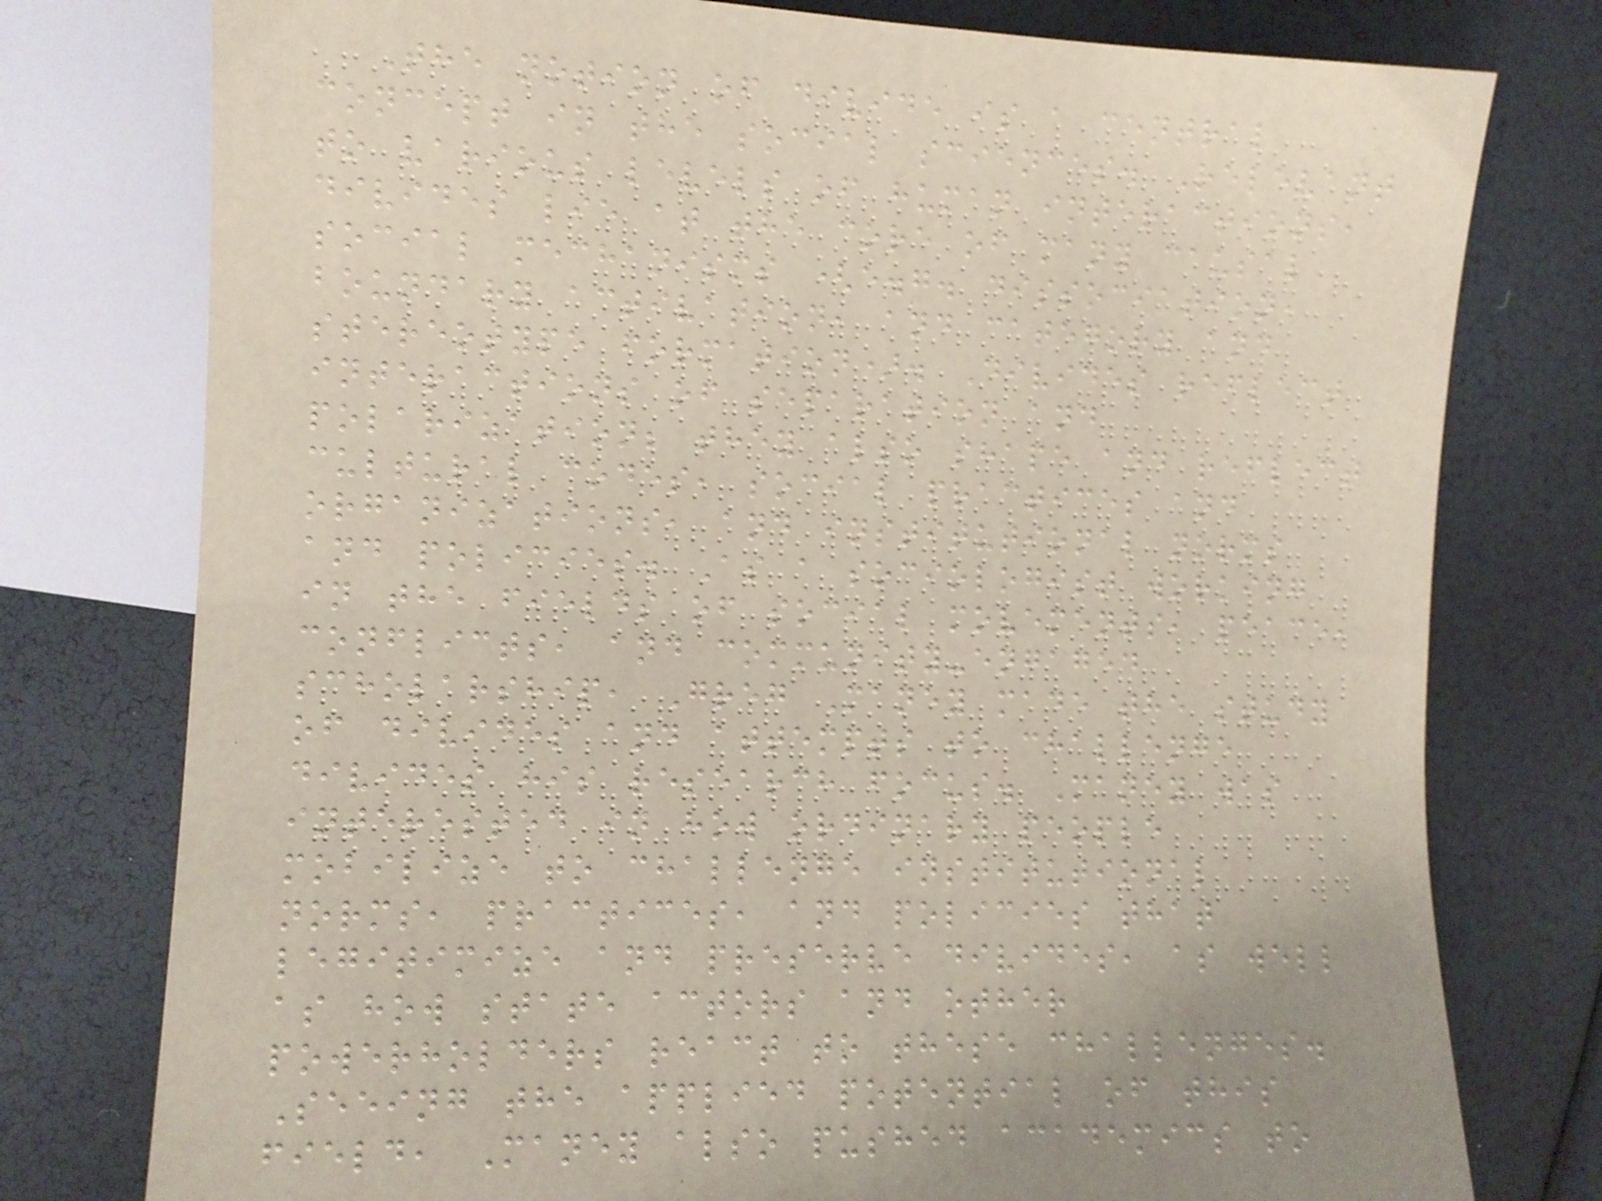The notion of divide is a central
concept in the social sciences. Relevant
to various levels of human interactions,
divides lie at the core of many causal
social mechanisms (e.g. dissociation,
boundary activation, and category and
stereotype formation). Divides reflect
interactions of separation and
polarization; they also shape and reflect
cultural codes, social practices and
organizations, and institutional norms
and policies. As a sociologist working
in the fields of social movements, peace,
conflicts, and community-engaged
scholarship, Greg Maney made the study
of divides and attempts to challenge
divides his research focus. Maney was
interested in how ordinary people
mobilize to challenge institutional
norms, practices, and policies that
legitimize and preserve divides, as well
as how state actors and other
powerholders react to these challenges.
Seeing the applied potential of this
field, Maney also pushed academics to
